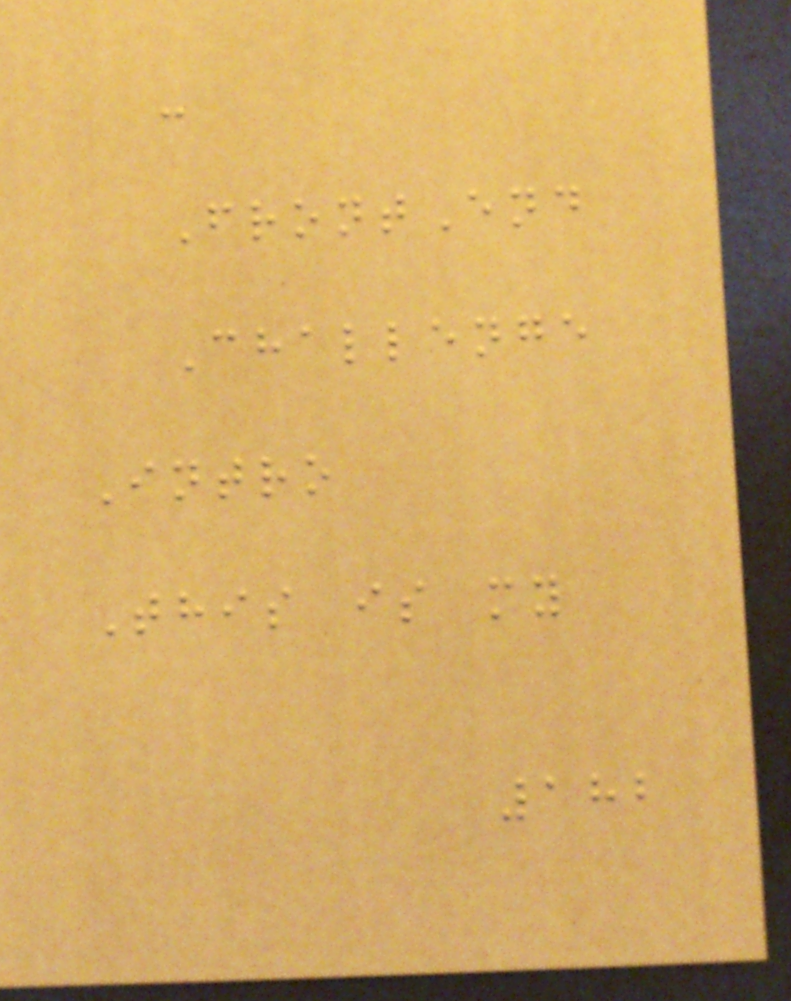-
FrontEnd
Challenge
Intro
This is my
182
